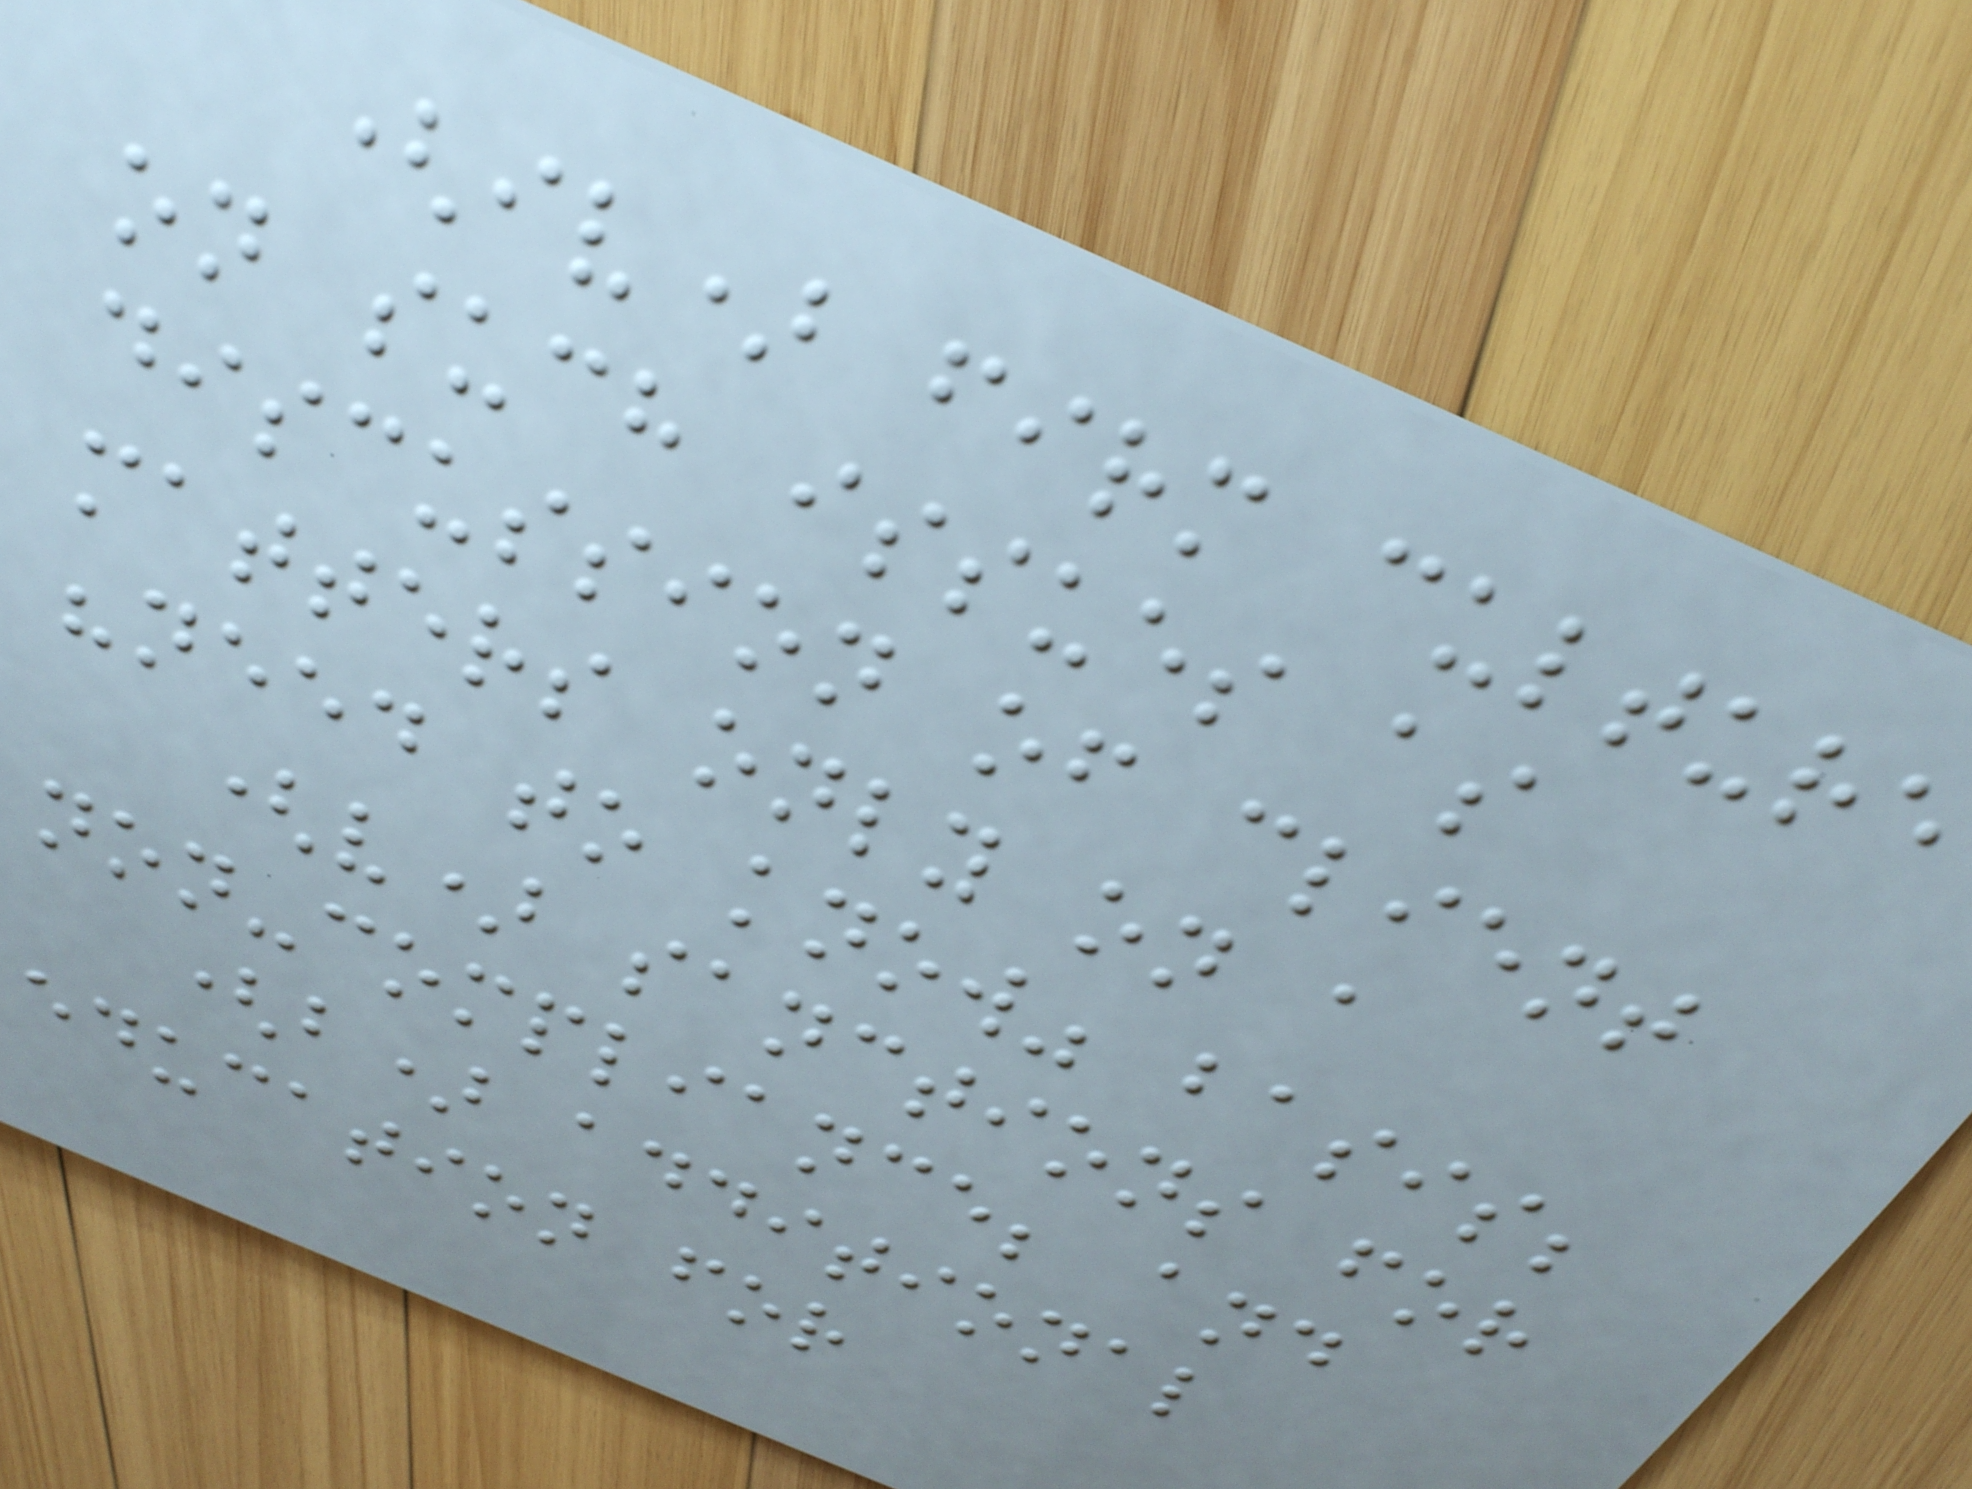(iv) firm culture
on such issues as
discussion of client
matters only on a
"need to know" basis;
(v) sanctions for
non-compliance; and
(b) additional
education for
